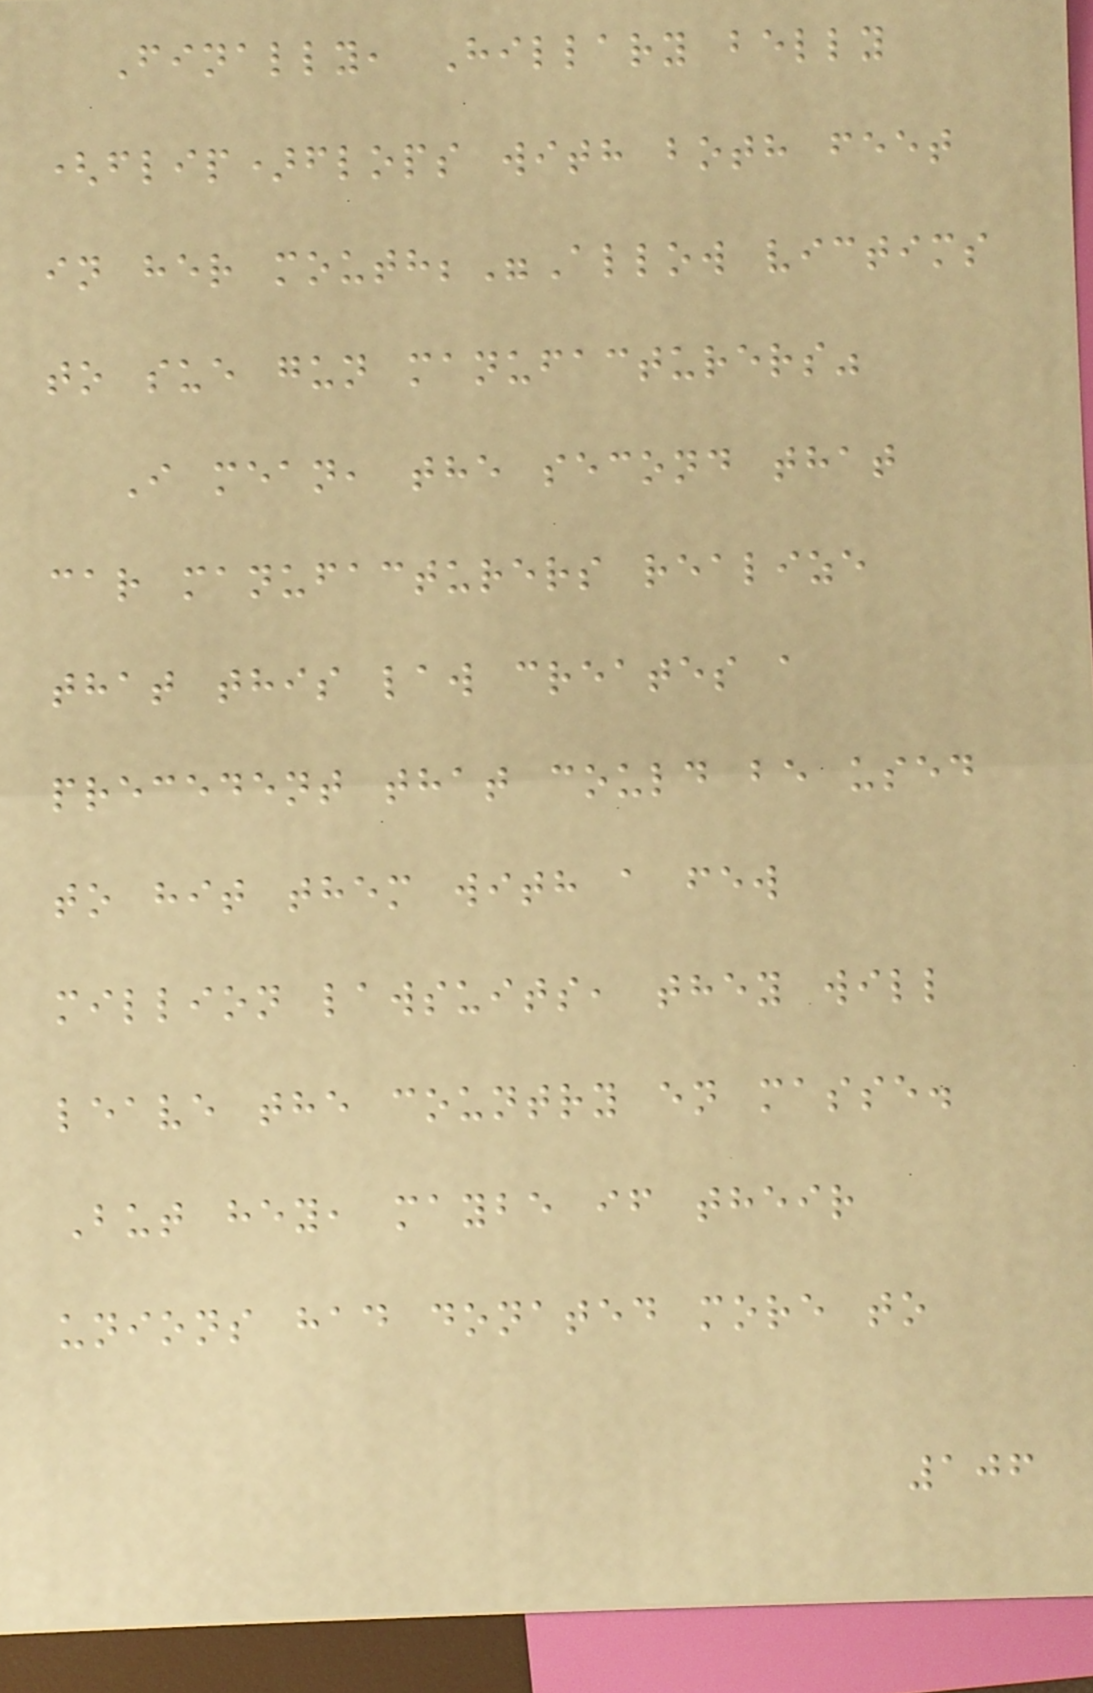Finally, Hillary belly
(flip)flops with both feet
in her mouth;"Allow victims
to sue gun manufacturers"
I mean, the second that
car manufacturers realize
that this law creates a
precedent that could be used
to hit them with a few
million lawsuits, they will
leave the country en masse.
But hey, maybe if their
unions had donated more to
106
